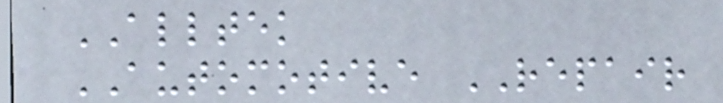ALLTEK
AUTOMOTIVE REPAIR
